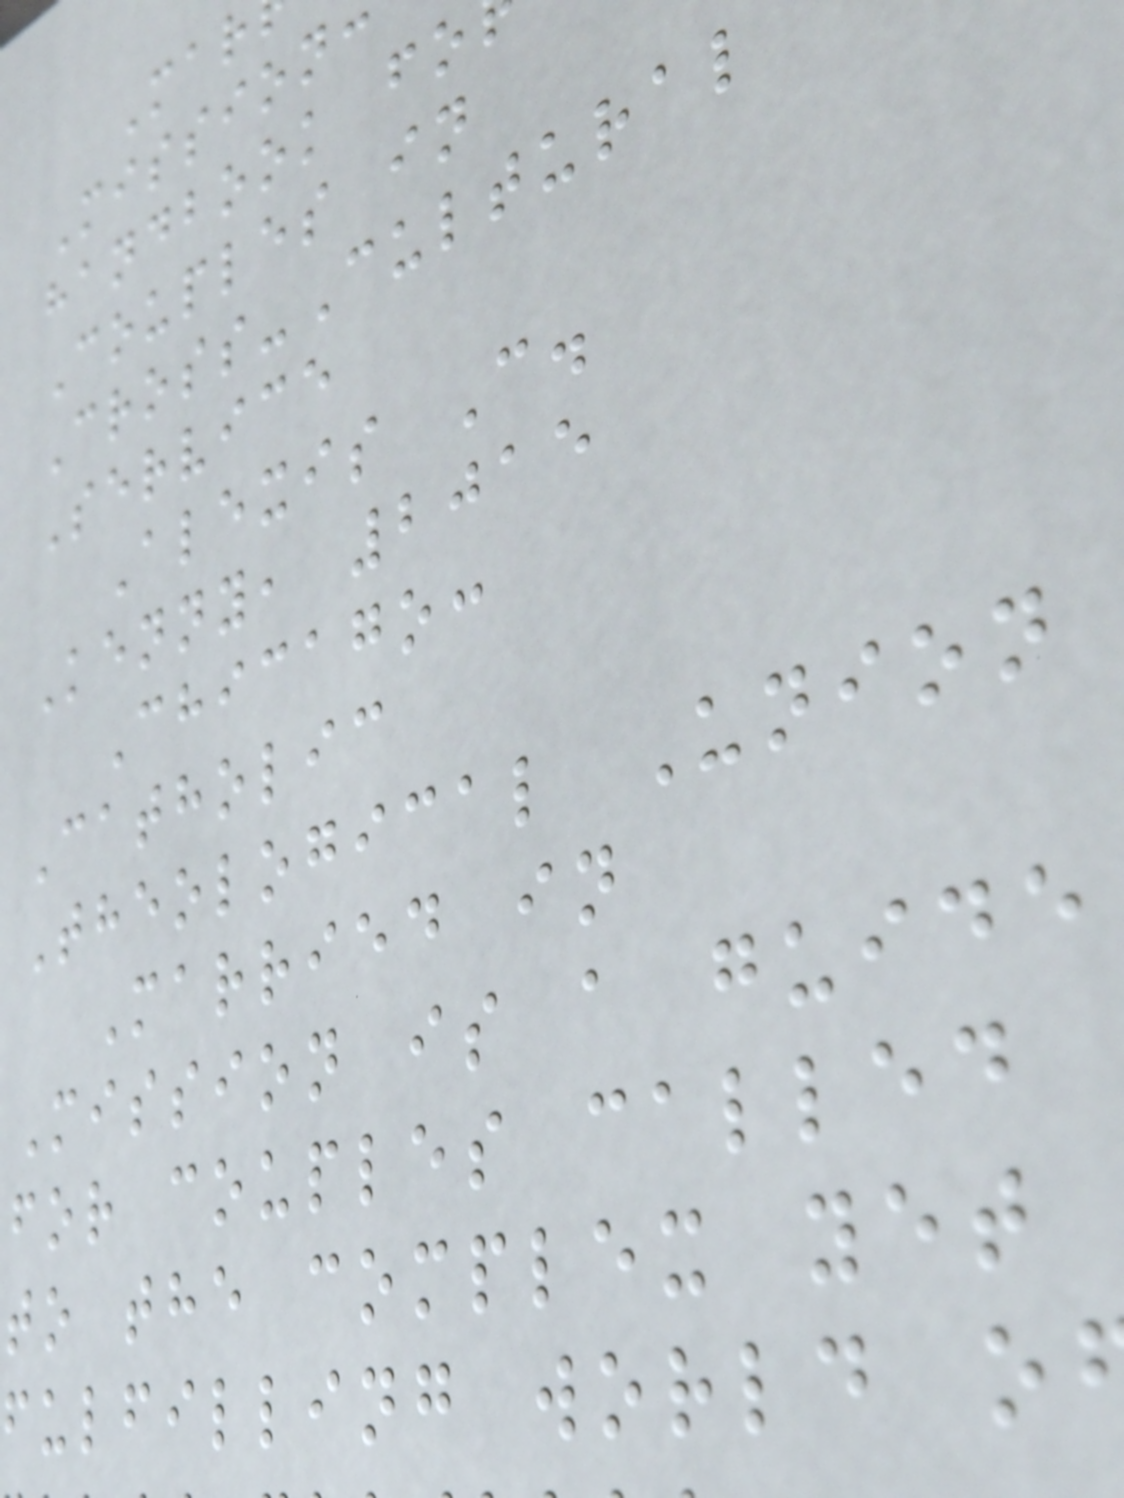Mar
Mission
handbook fo
Couples in
Cross-Cultural
Service
Alexis C.
Kenny, 2015
Chicago:
Catholic
Theological Union
Married in
Mission is a guide
for couples called
to the complex yet
fulfilling world o
